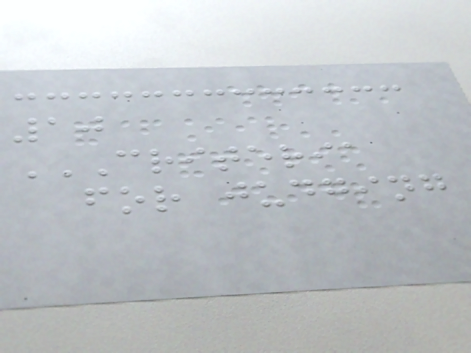10
CRITERIA
FOR JUDGING
